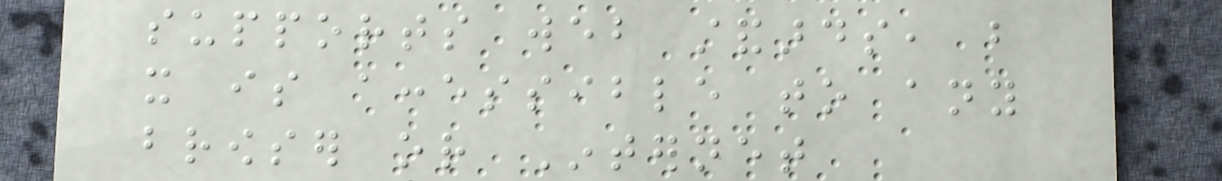supports web standards, but
it is accessible to any
browser or Internet
